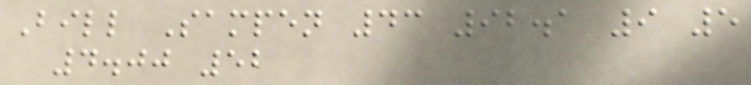Bill Sampen 43 92.1 9 5
4.00 52
